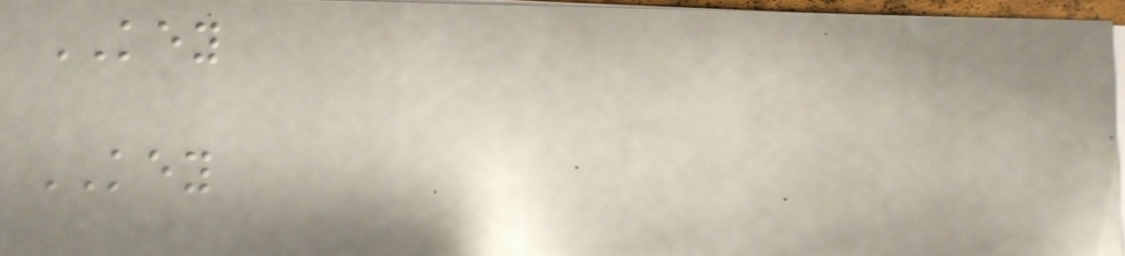KEY
KEY
